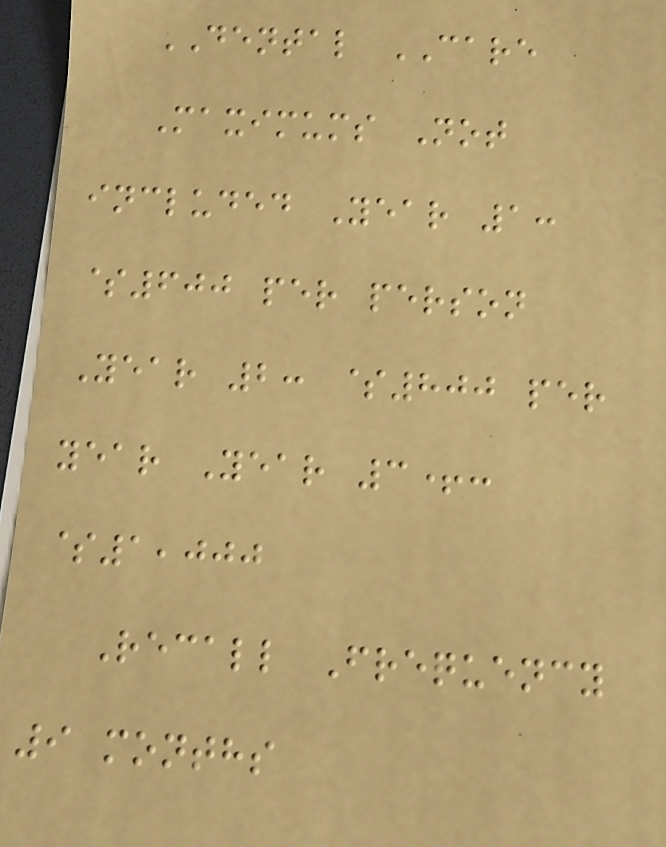DENTAL CARE
Maximums Not
included Year 1:
$600 per person
Year 2: $800 per
year Year 3+:
$1,000
Recall Frequency
9 months
